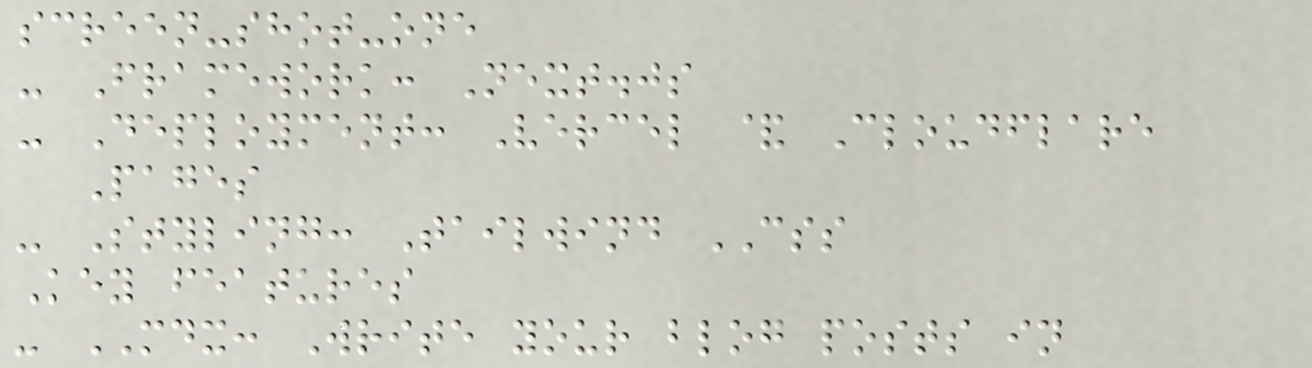screen-shot-one
- Framework: Next.js
- Deployment: Vercel & Cloudflare
Pages
- Styling: Tailwind CSS
Key features
- MDX: Write your blog posts in
